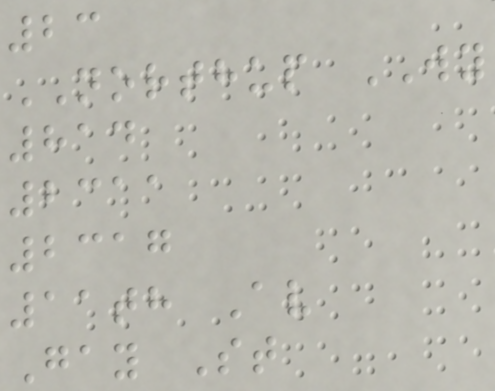23
NORTHUP WY
814
2311
2317
11th Av
Gay St
